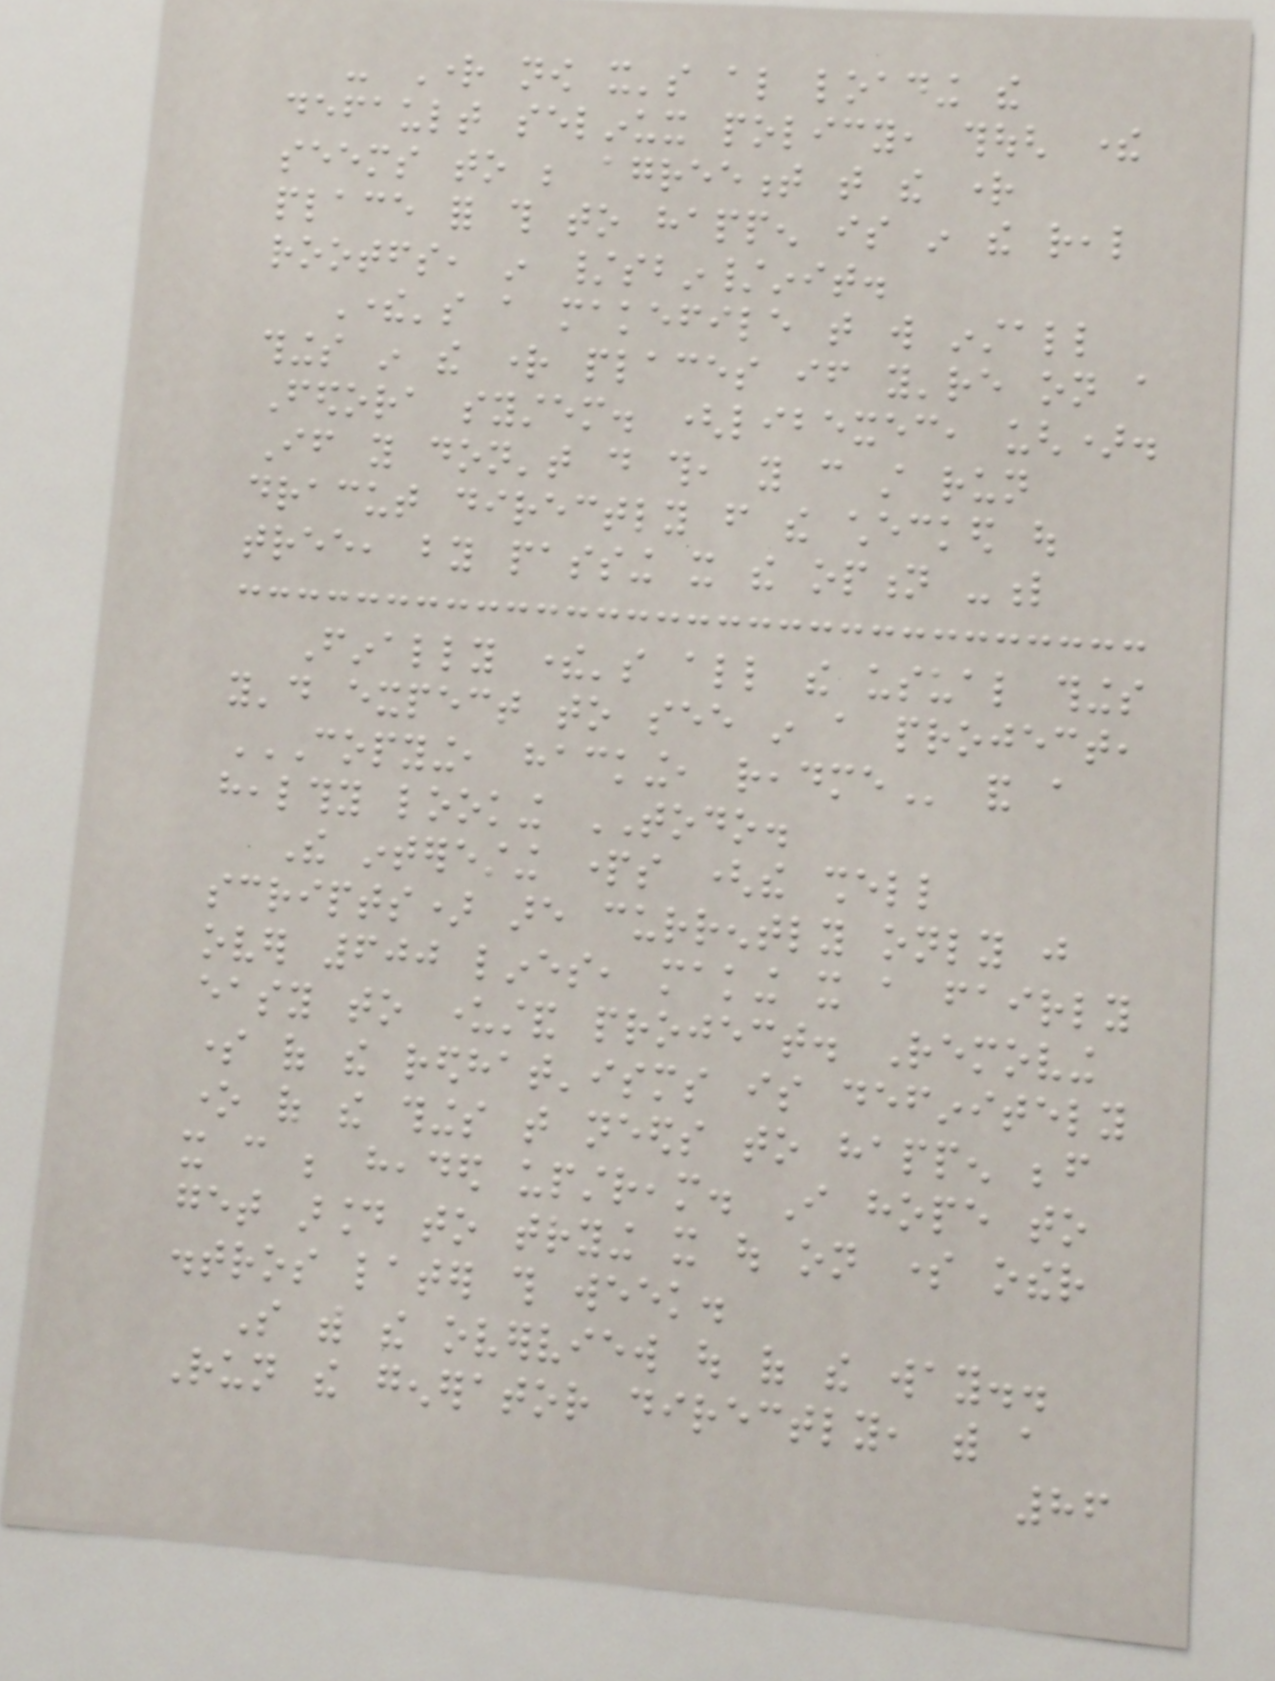- Right now it's also loading the
default selinux policy, though there
seems to be agreement that the right
place for this to happen is in the real
rootfs, in /sbin/init.
There's a makefile that will install
things in the right places if you're on a
Fedora system. (libexec, ugh).
If you don't do this, you can still run
dracut directly from the checked out
tree, by passing it the option -l
Finally there's all the usual things
you'd expect to see in a project,
COPYING, HACKING, README and a
healthy looking TODO.
The interesting parts (the shell
scripts) are currently only just
over 600 lines, making it a fairly
easy to understand project. Removing
some of the redhat'isms is definitely
one of the things that needs to happen before
it can be headed upstream. I hope to
get around to trying it out on some other
distros later this week.
So with the overview out of the way..
Run the generator directly, with a
86
